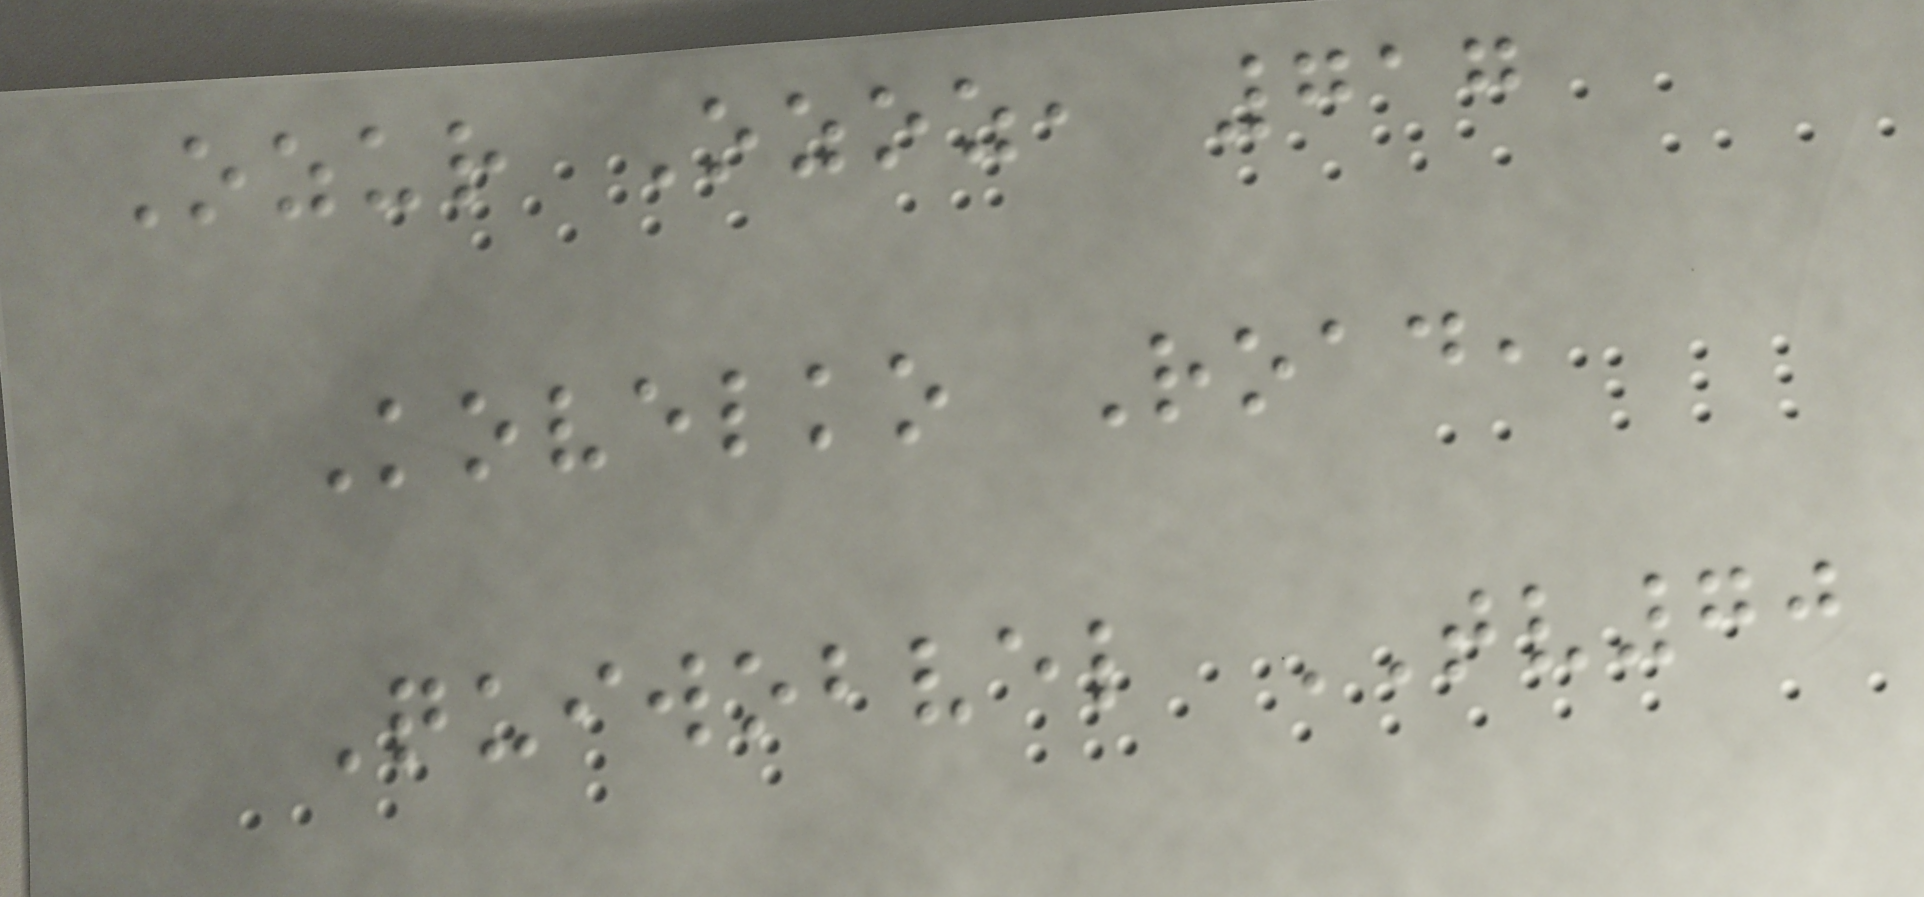Ozur Ozoz, 717
Kovelko Road,
Quiwobvel TV70
